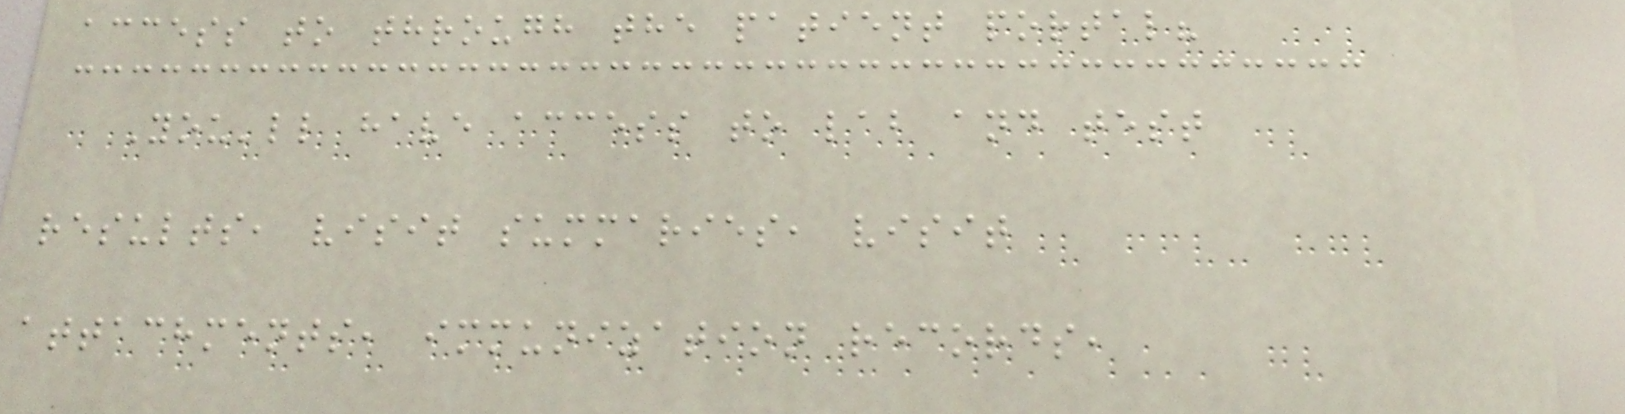access to through the patient portal?
You'll have access to lab and test
results, visit summaries, visit
attachments, immunization records,
